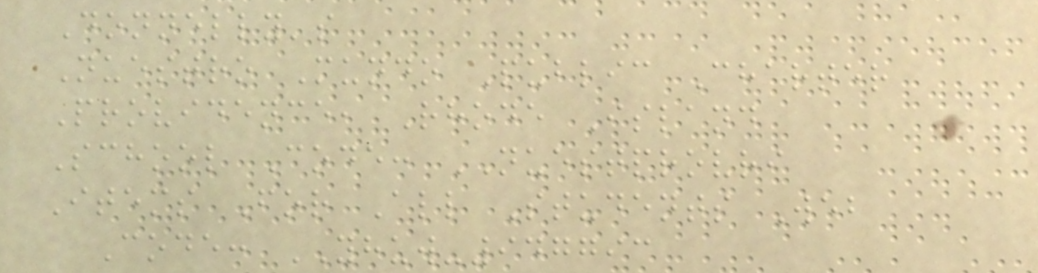Donnelly's
Nuestro Mundo Public Charter
Providence, Rhode Island
School Code: NUESTPROVRI
Items For All Students Web
Code: YHUW-947793
